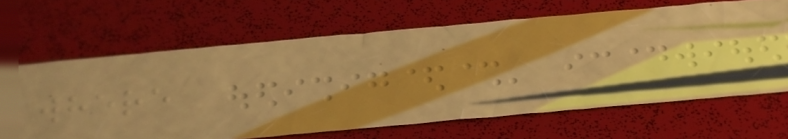where
